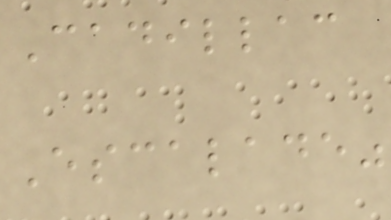Cadillac
Escalade"
